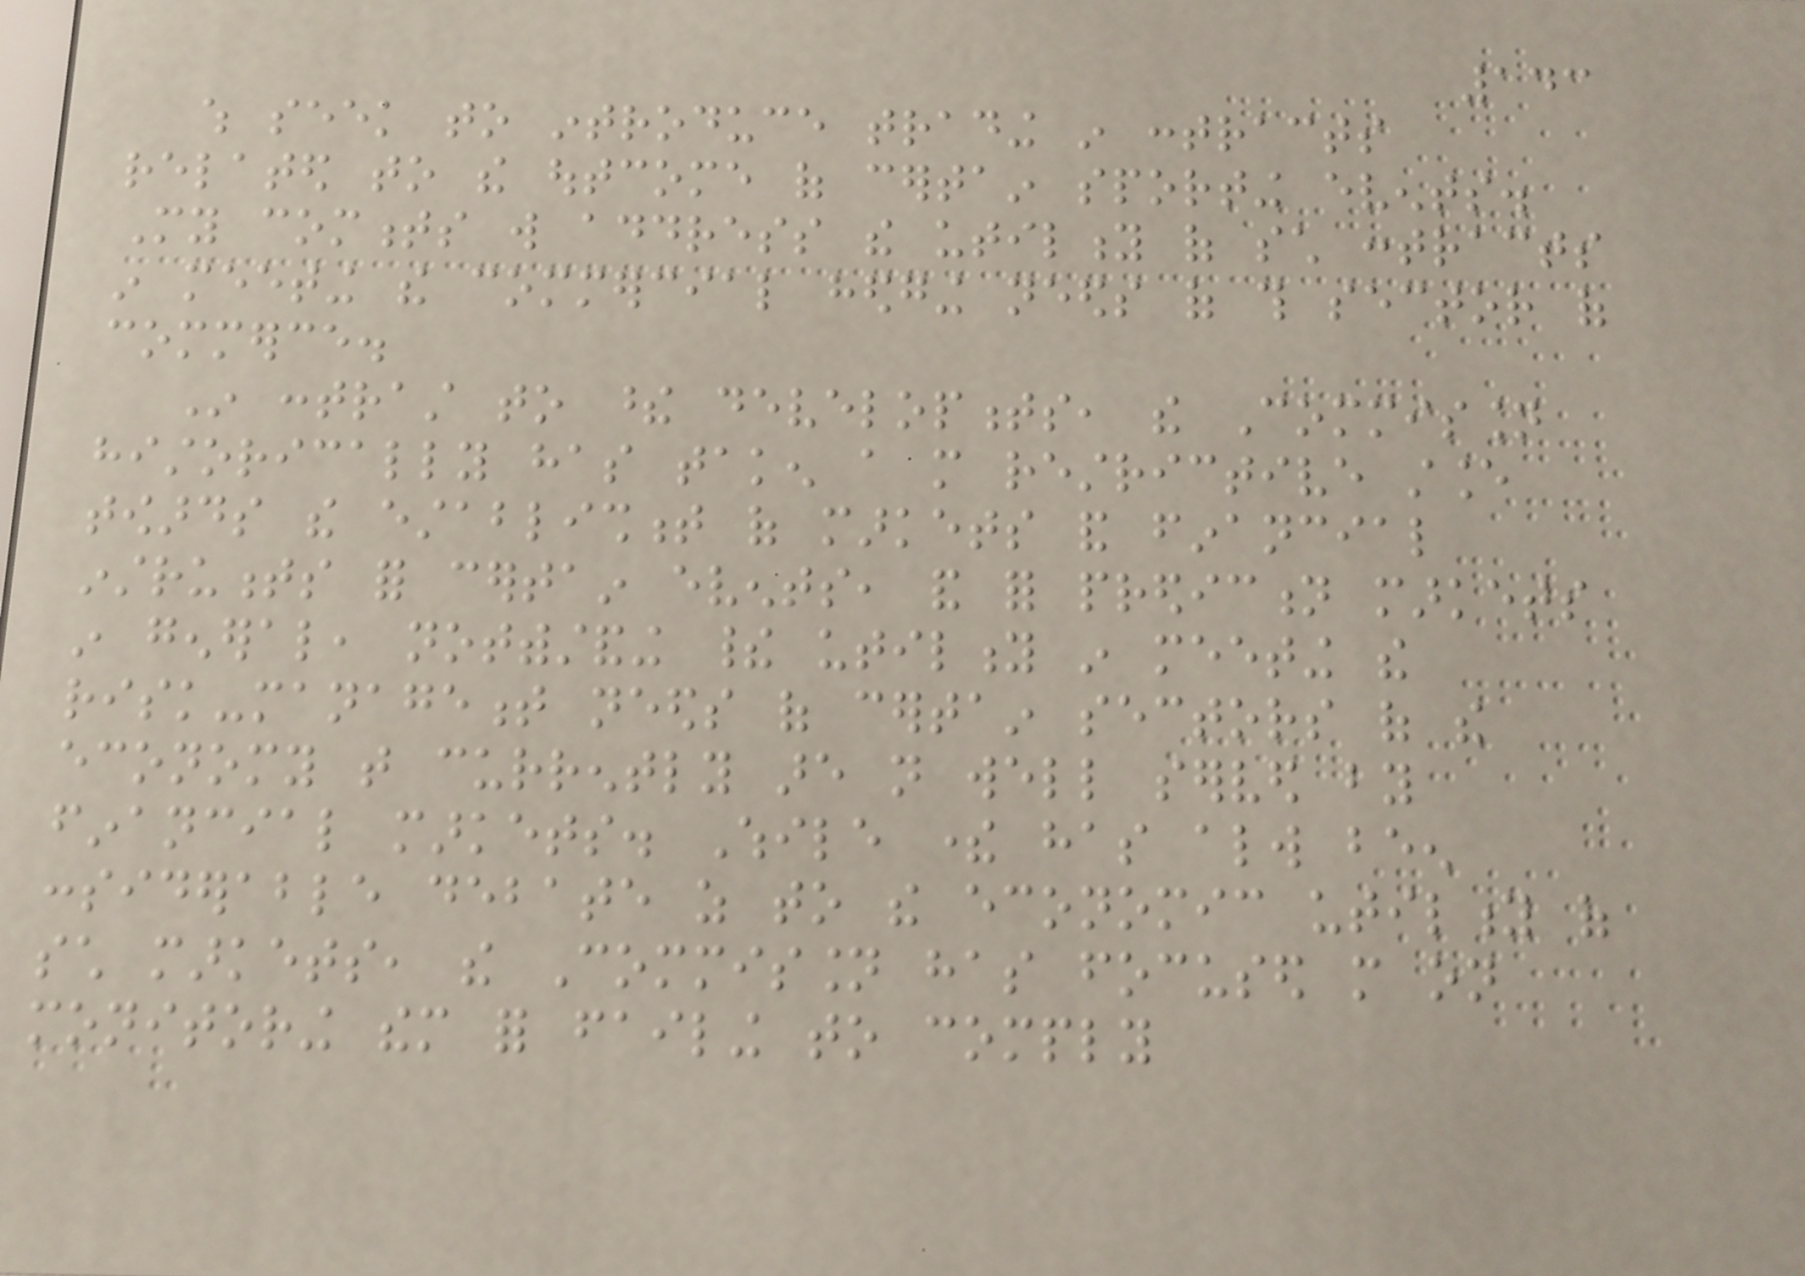143
which seek to introduce trading in contracts
related to the outcome of certain sporting events.
My comments will address the utility of such contracts
in meeting the commercial hedging needs of this sector of
commerce.
In contrast to these developments, the Commission
historically has taken a more restrictive stance
towards the establishment of markets and financial
instruments for certain events, and for prediction markets
in general, notwithstanding their utility in meeting the
risk-management needs of certain sectors of the
economy that currently are not well served by
financial markets. While there has always been
considerable debate as to the economic utility of
such markets, the Commission has focused more on
monitoring them for failing to comply
